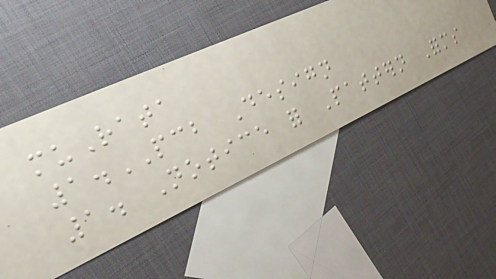muRata
1.PCB Design
1. Notice for Pattern Forms
